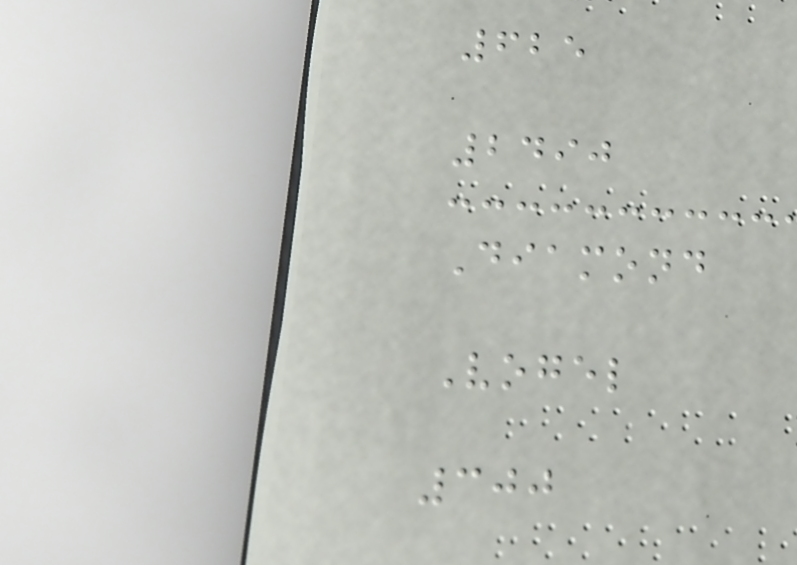625
2490
Diamond
Vogel
300
